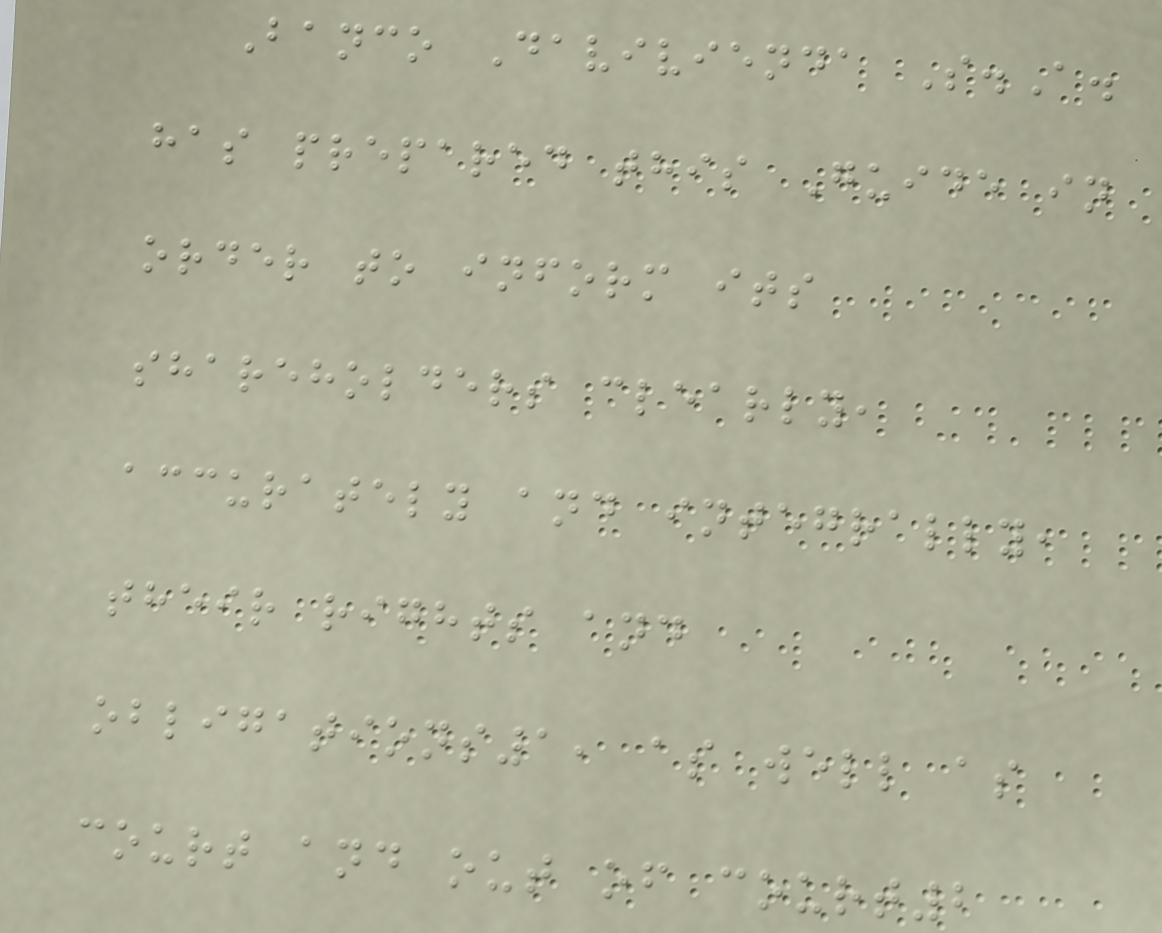Banco Davivienda S.A.
has prepared this Guide in
order to inform its
shareholders clearly,
accurately and integrally,
their rights and
obligations1, as well as
court and out of court2
